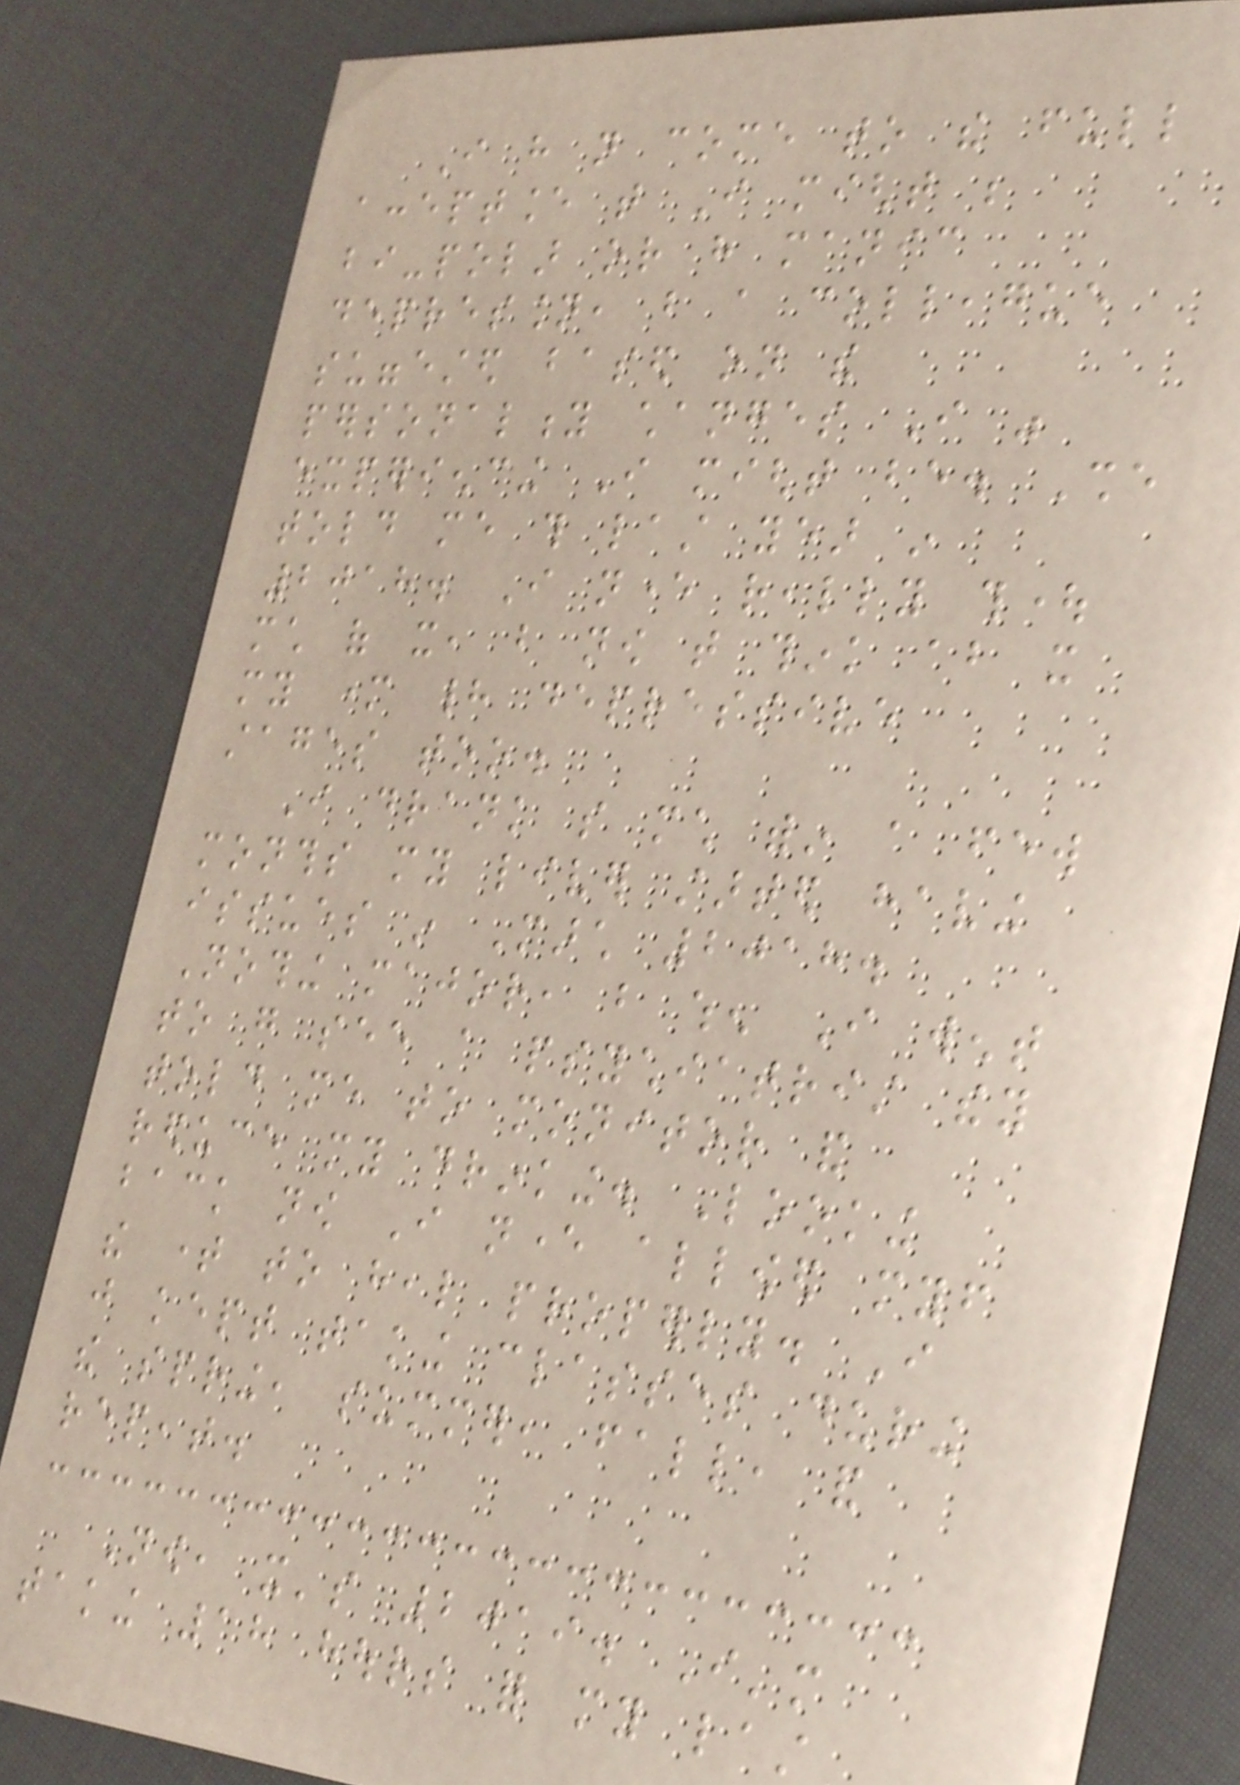I have not come to the full
acceptance that I might be
bi-polar or have manic
depression, but a colleague
suggested based on the
personality changes I was
experiencing I might be. She
told me this last year in
2018. I never really thought
much of it, but now that think about it
my mother had depressive
stages too.
I drank so much within a few
months my liver started having
issues in March 2018.
Nothing major, but when I went
to go see a psychiatrist they
told me to monitor and
reduce my drinking. Looking
back now I never allowed myself
the time to heal properly. I
just kept taking classes during
the spring, summer, fall, and
repeat.
Now, it's 2019. I'm
taking 18 hours for my last
